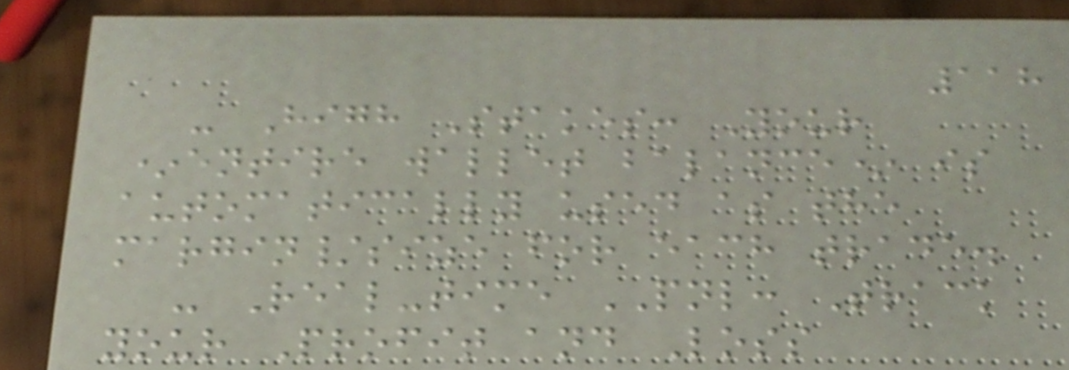118
- High Stakes: Your
*entire wallet balance* is
automatically used as the
margin/size for each trade.
- Real-time PNL: Track
your Profit and Loss
